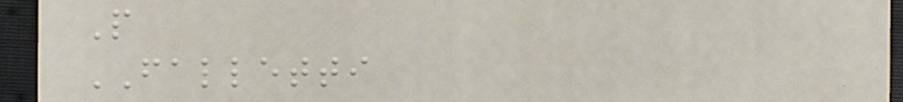P
FALLETTI
